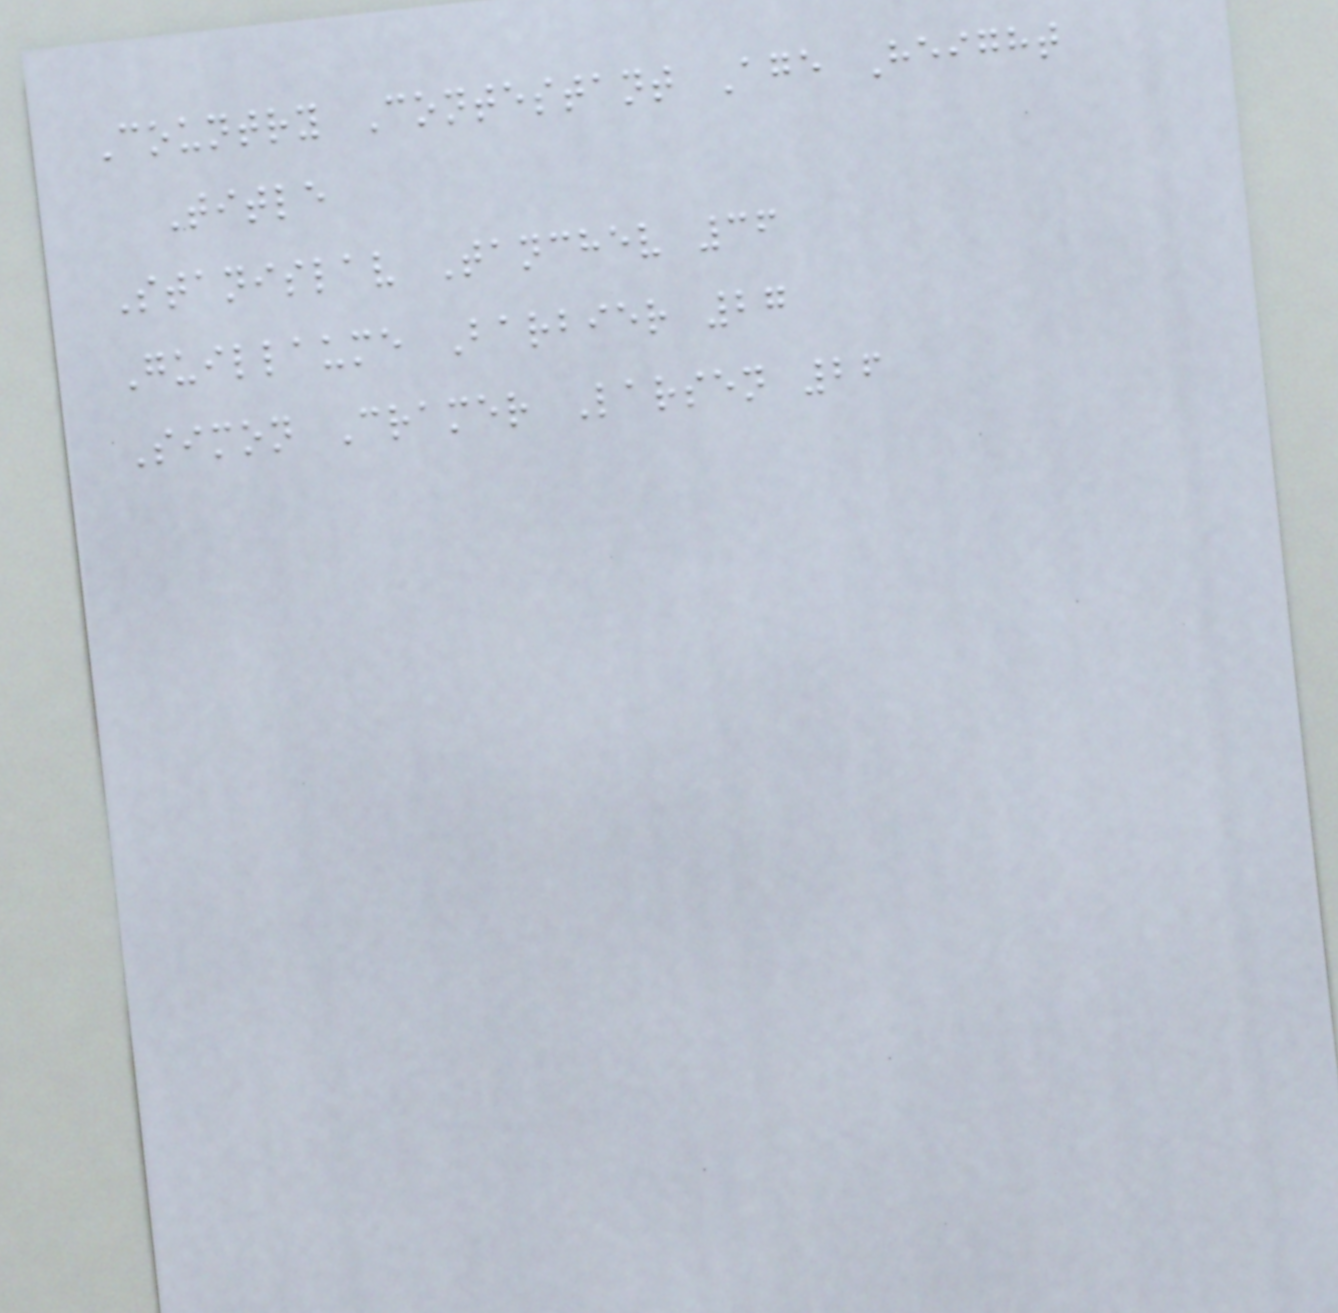Country Contestant Age Height
Title
Stanislav Tanchev 36
Guillaume Barbier 27
Simon Cramer Larsen 26
